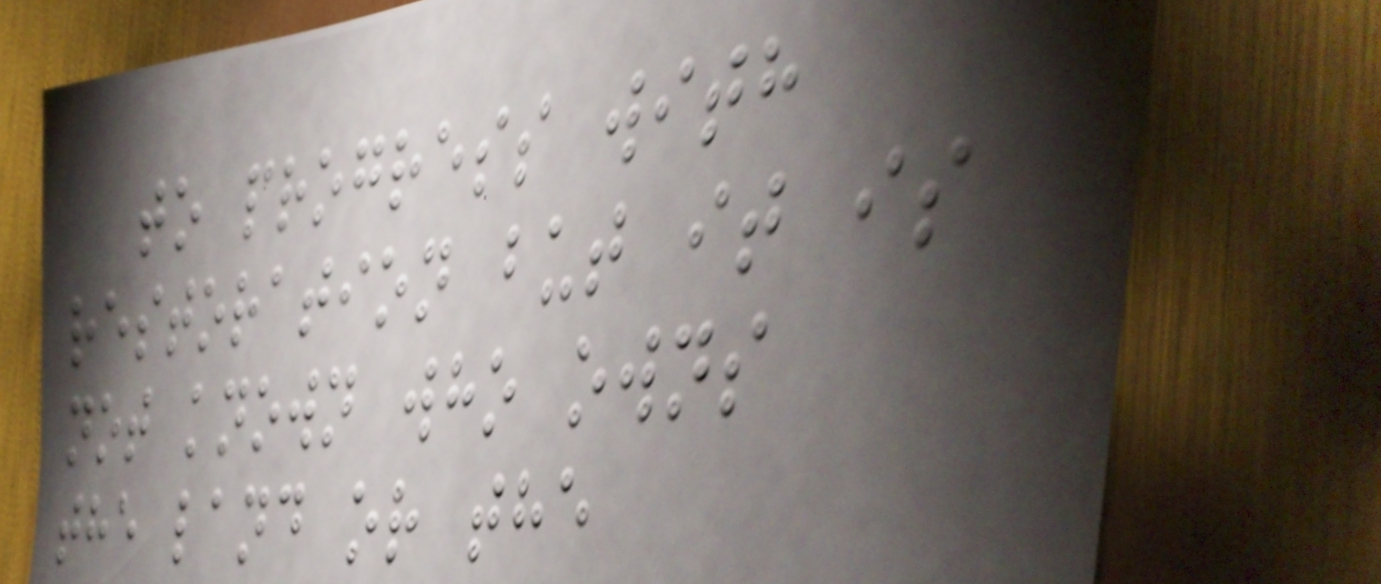to progress with
restoration but it is
not known who owns
the land or the
